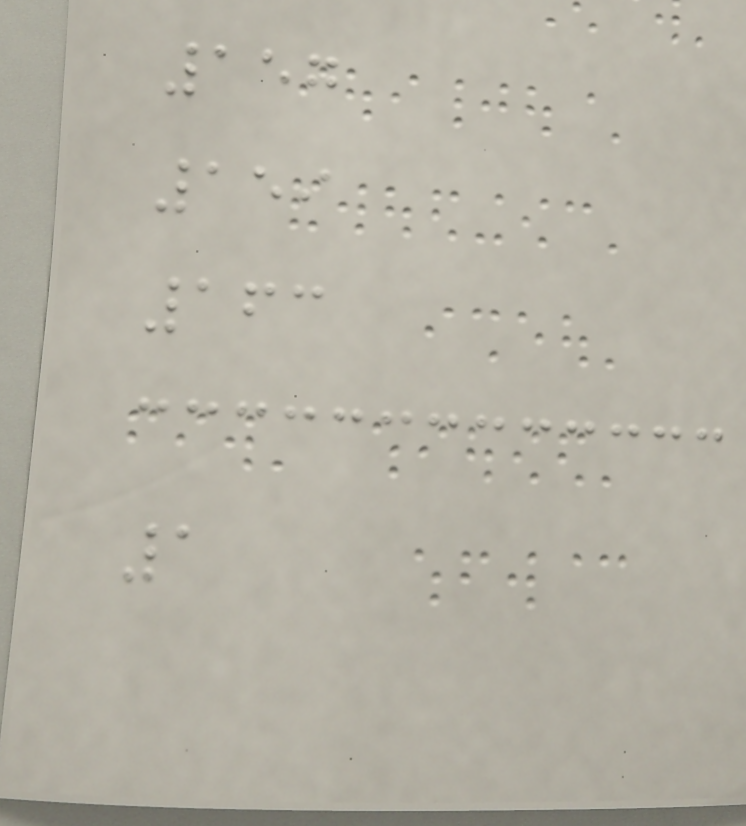157
159
163
1
